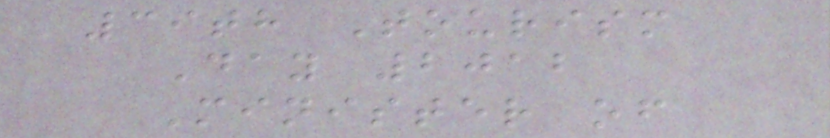39th Tourism
Day 2012
Minister of
